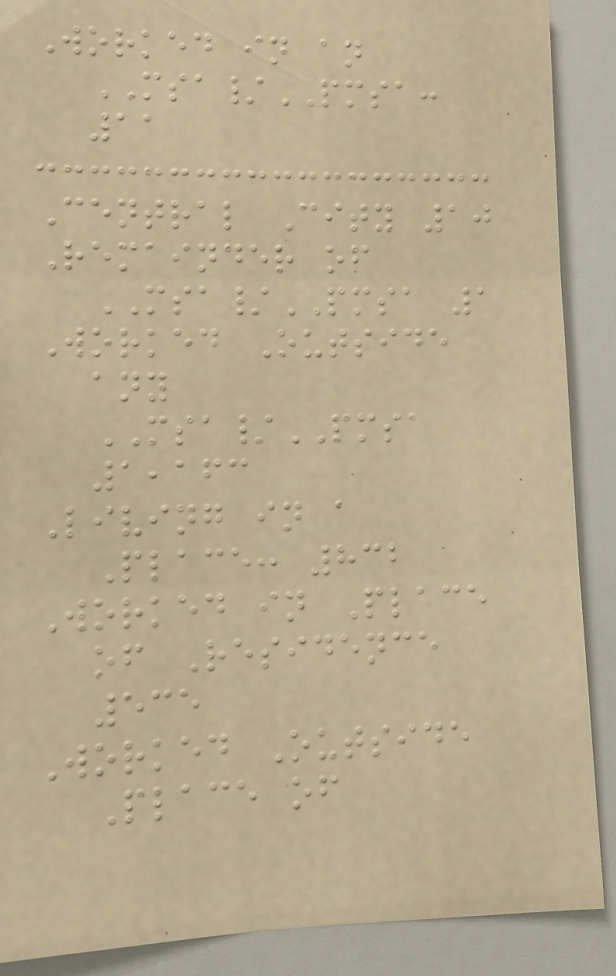Worked in an
MSA/PMSA:
11
Central City 10
Remainder of
MSA/PMSA 1
Worked Outside
any
MSA/PMSA
1,163
Living in a
Place: 832
Worked in Place
of Residence
535
Worked Outside
Place of
